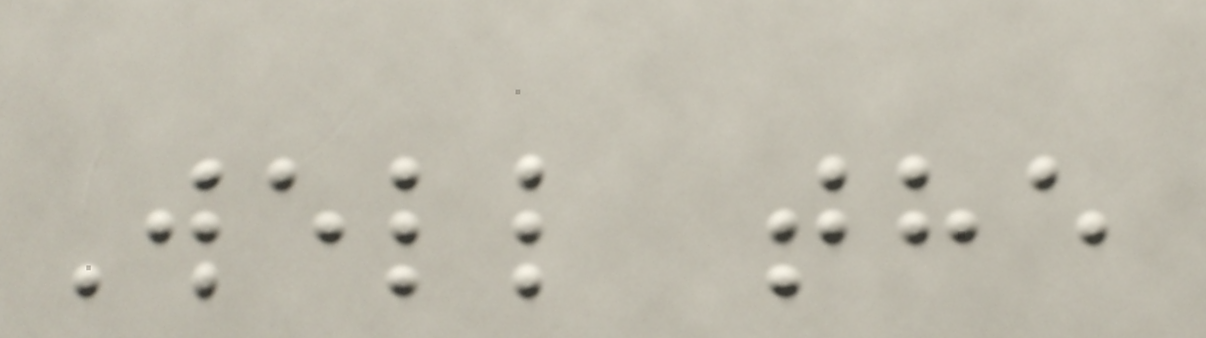Well the
